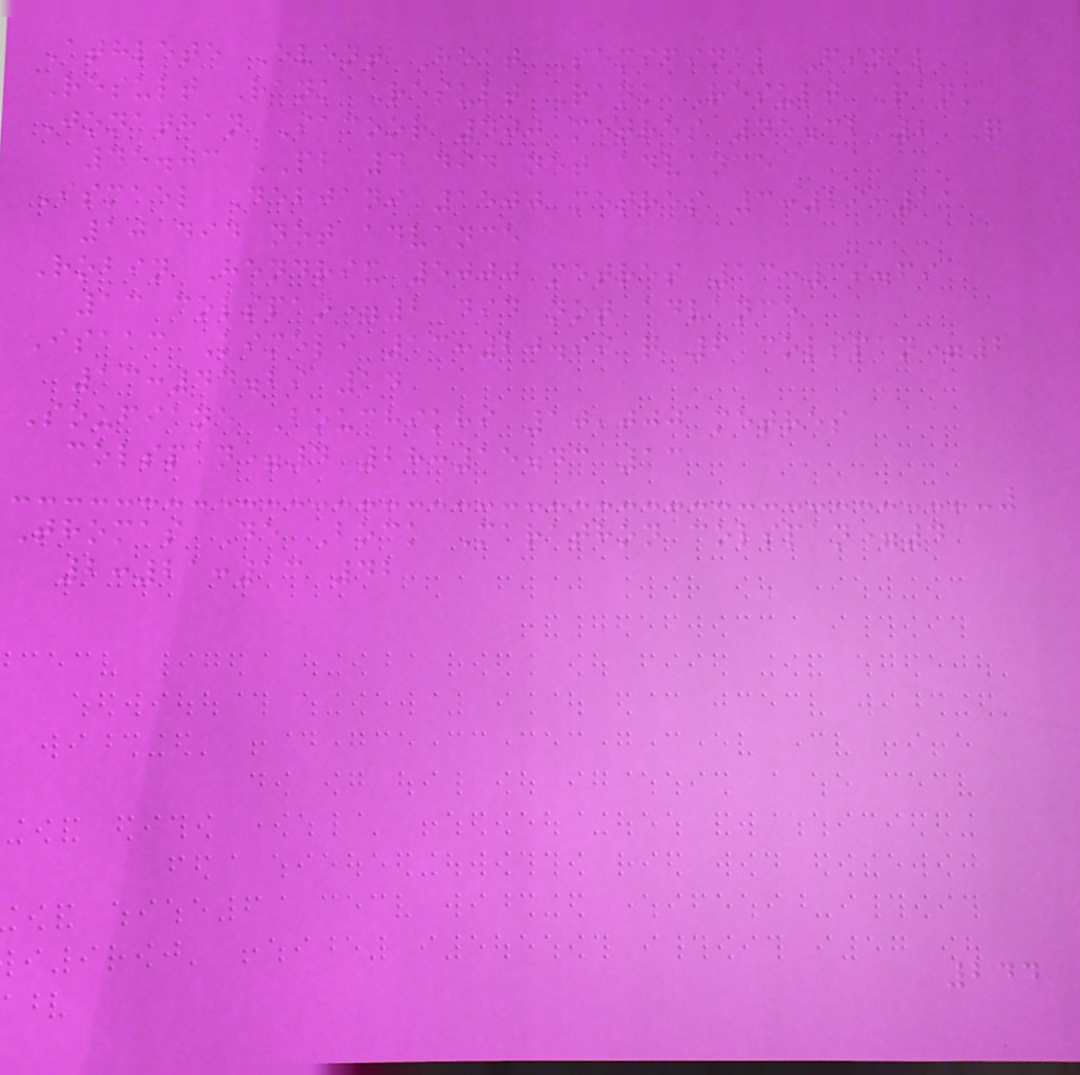Athlete Event Heat Semifinal Final
Result Rank Result Rank Result Rank
Jonathan Sacoor 400 metres 45.32 2 Q
45.03 PB 4 did not advance
Ismael Debjani 1500 metres 3:29:11
10 did not advance
Robin Hendrix 5000 metres 13:39.69
13 colspan=2 did not advance
Isaac Kimeli 13:20.99 q 6 colspan=2
13:44.29 14
Soufiane Bouchikhi 10,000 metres
colspan=4 28:15.43 13
Thomas De Bock Marathon colspan=4
2:21:13 42
244
